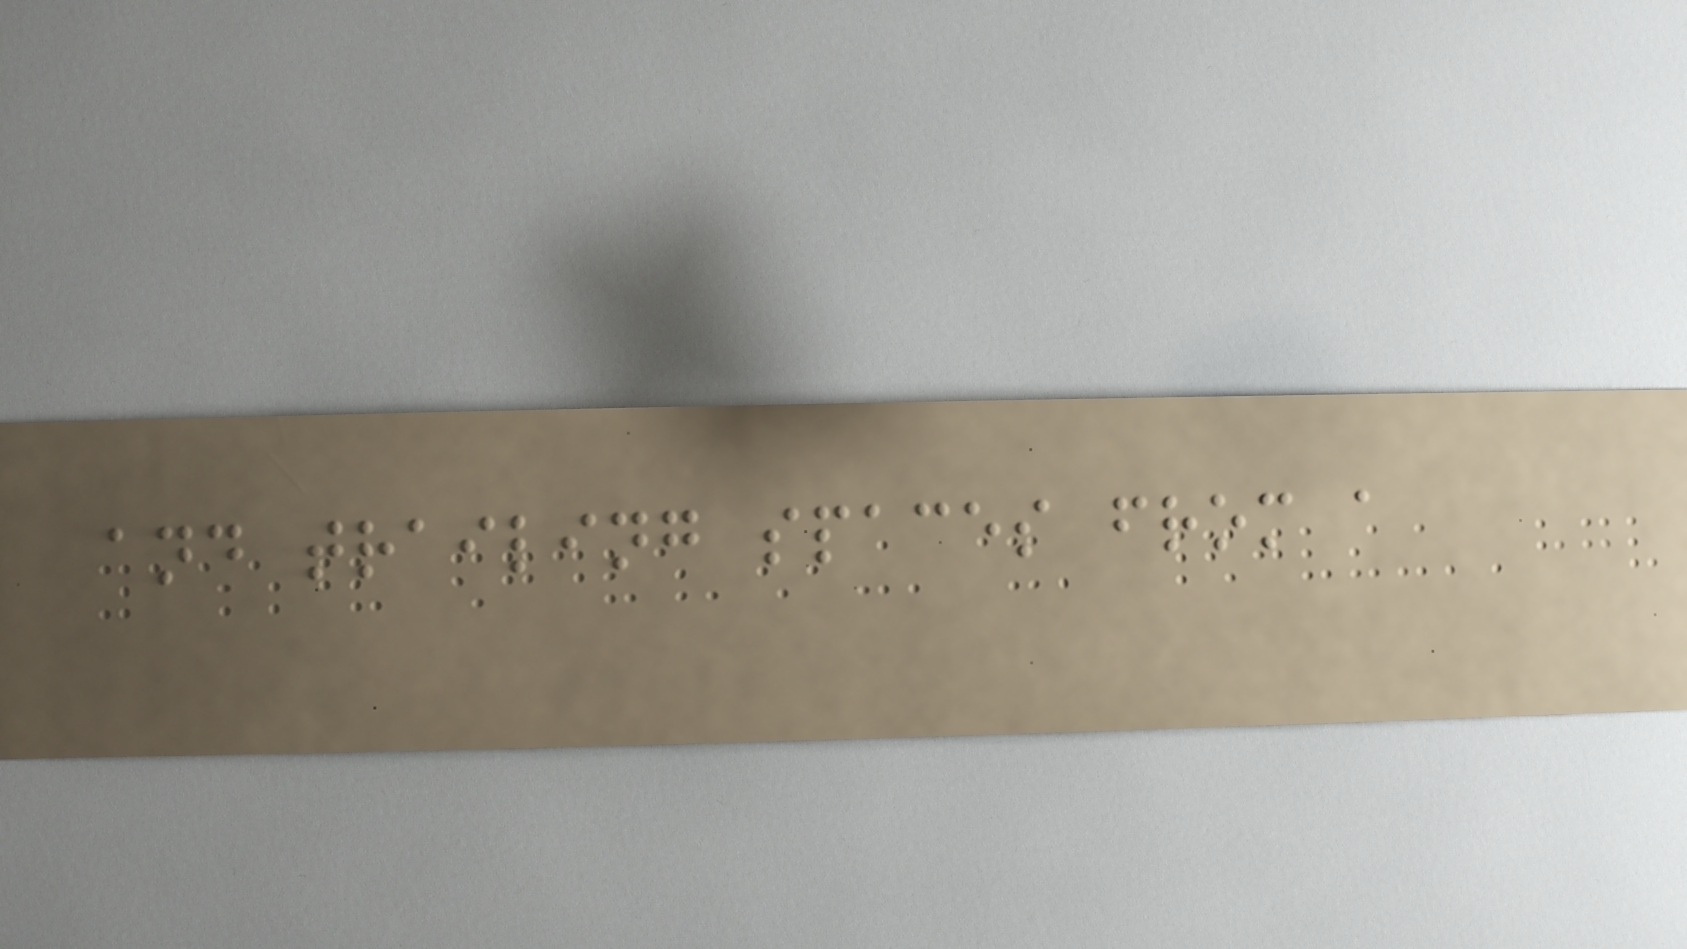and trailing spaces from a
